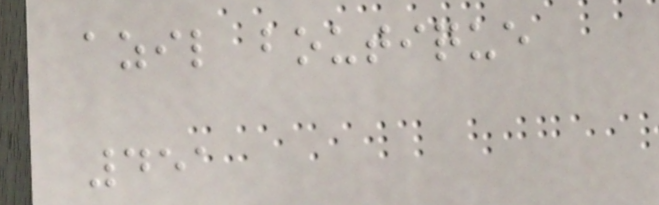azil boutique
451
